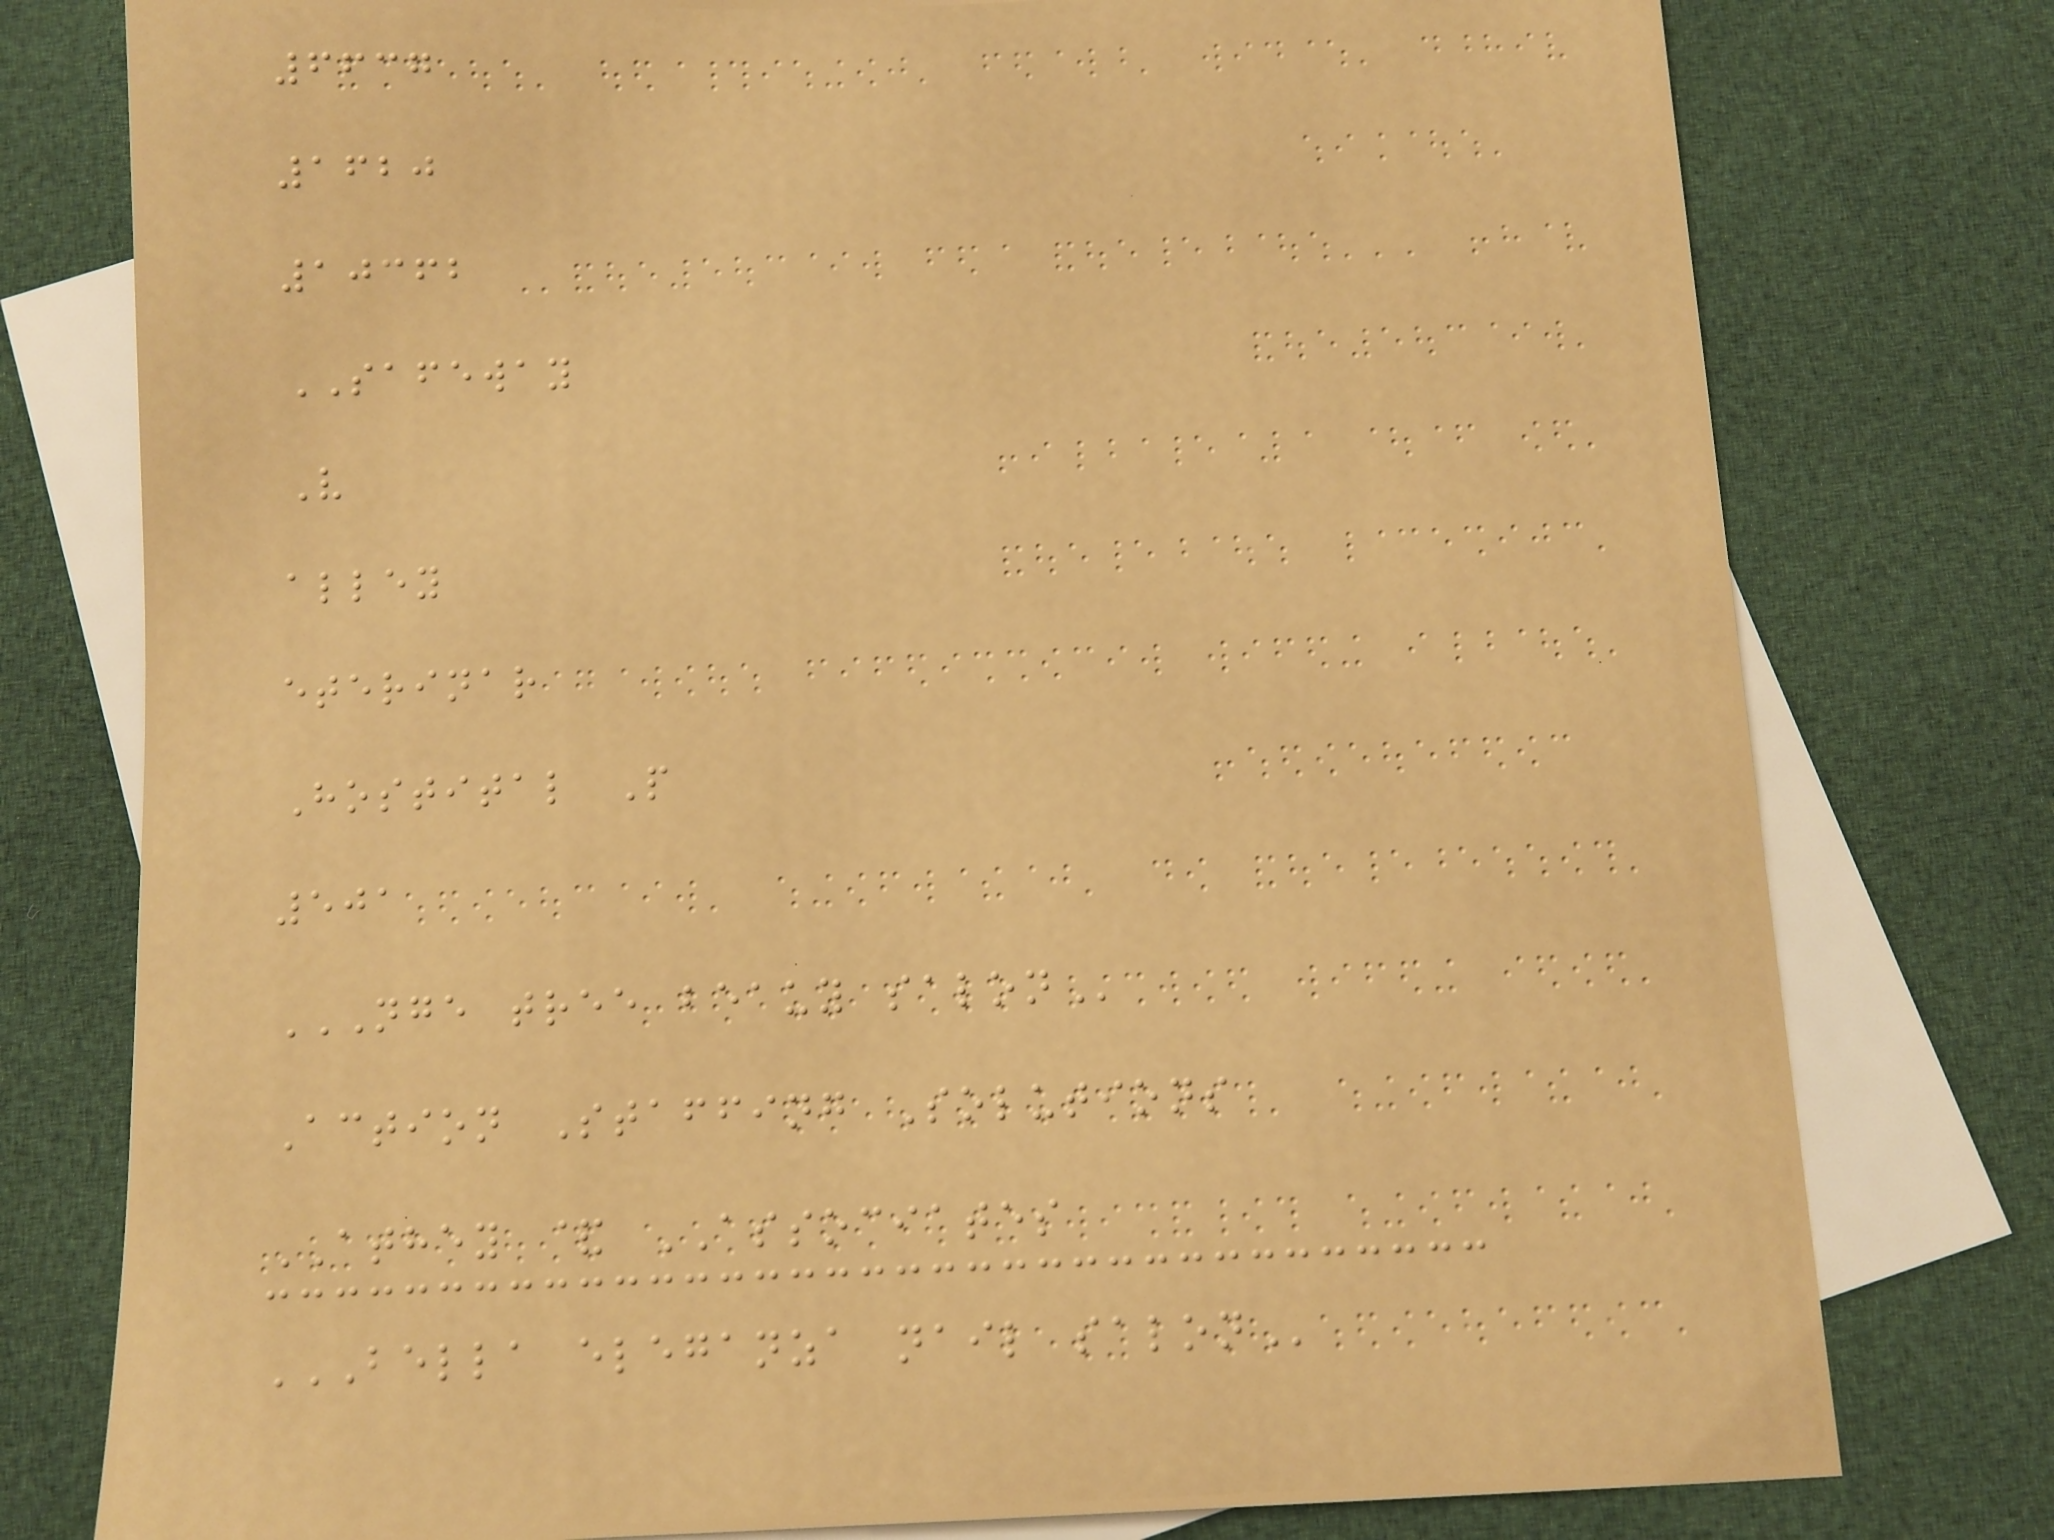6637
1620
10362
SAFEWAY
V
alley
eterinar
Hostital P
501
NGE TREE BEAUY SALON
Action Staffing Solutions
ATHEY & ASSOCIATES
BELLA ELEGANZA NAIL SALON
